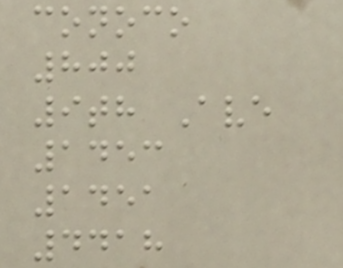conoco
800
9th Ave
1453
1451
4418
